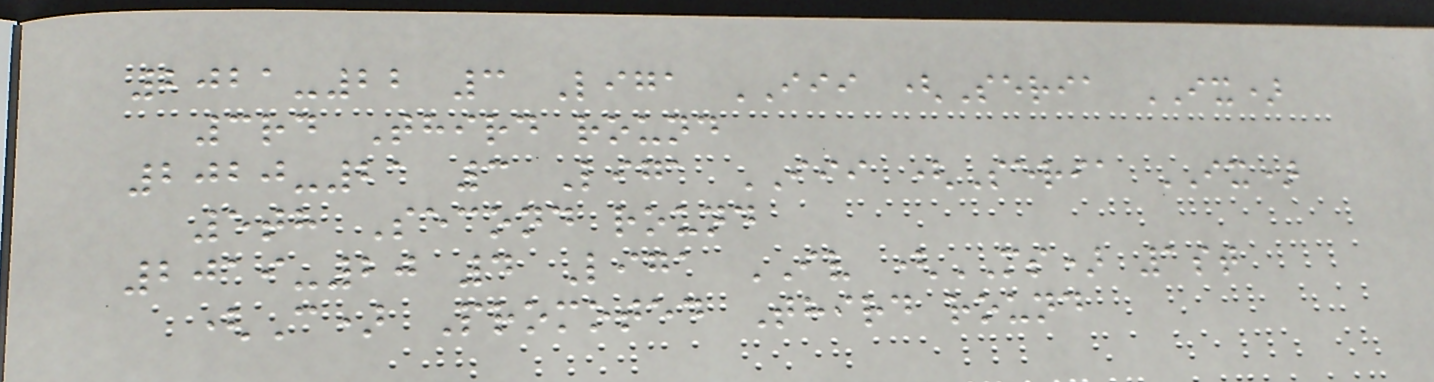2021-22 3 Liga III (Seria IX)
3rd Third round
2020-21 3 Liga III (Seria IX)
5th Second round
2019-20 4 Liga IV (MS) 1st
(C) Promoted Third round
